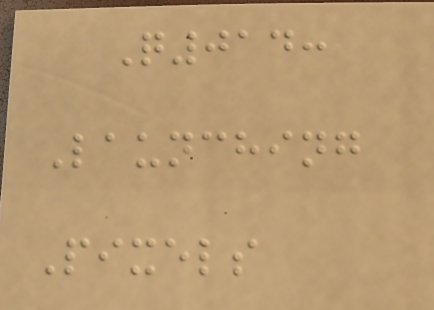Q014:
Launching
Pixels
